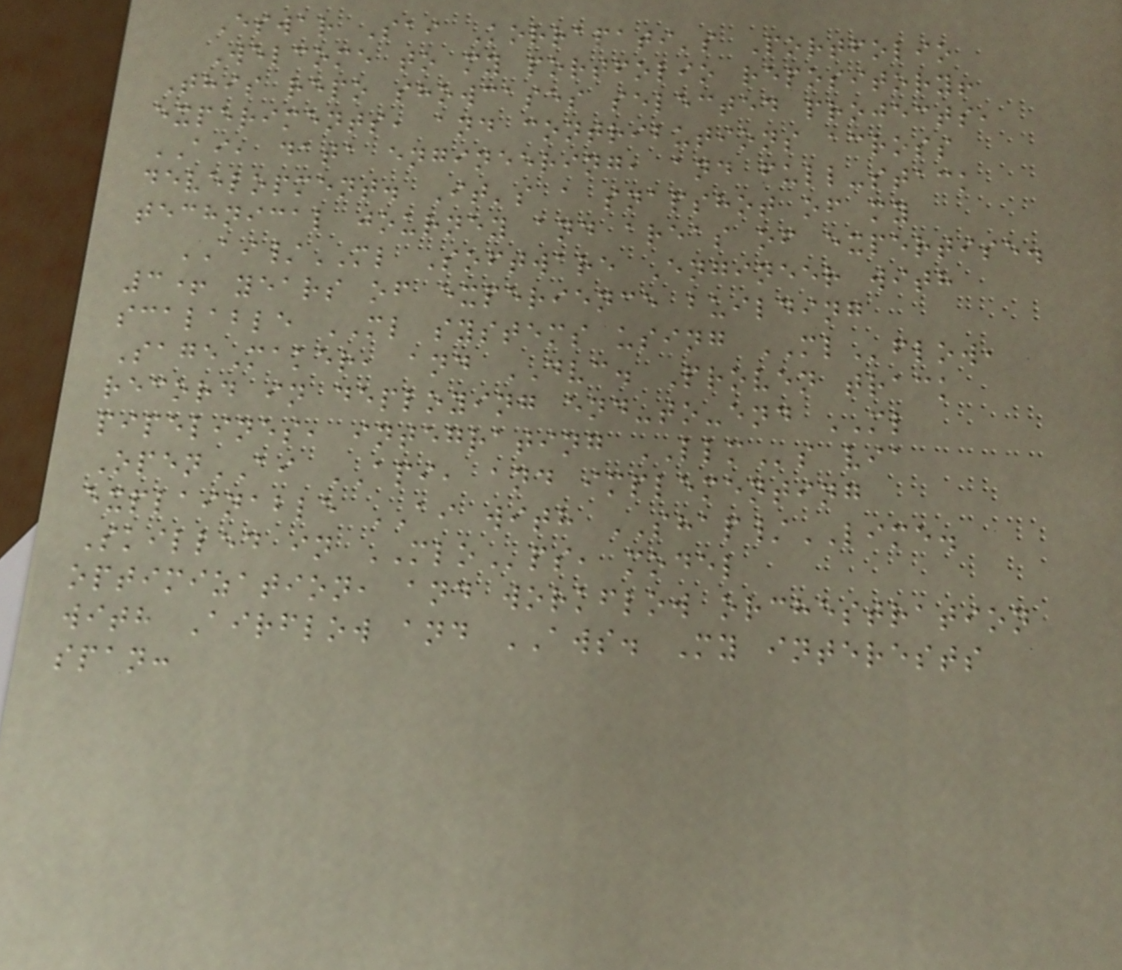Eswar Sai Korrapati's Portfolio
Welcome to my portfolio repository!
This repo showcases selected projects,
experiments, and contributions across
AI, data engineering, and full-stack
development. It's a snapshot of my
technical journey and areas of expertise.
AI/ML Software Engineer with
3+ years of experience building
scalable ML systems using MLflow,
SageMaker, and DVC. Proven track
record in deploying end-to-end ML
pipelines, integrating LLMs via
OpenAI API, and implementing
explainable AI with SHAP/LIME.
Skilled in MLOps, model
optimization, and workflow orchestration
with Airflow and AWS. My interests
span:
